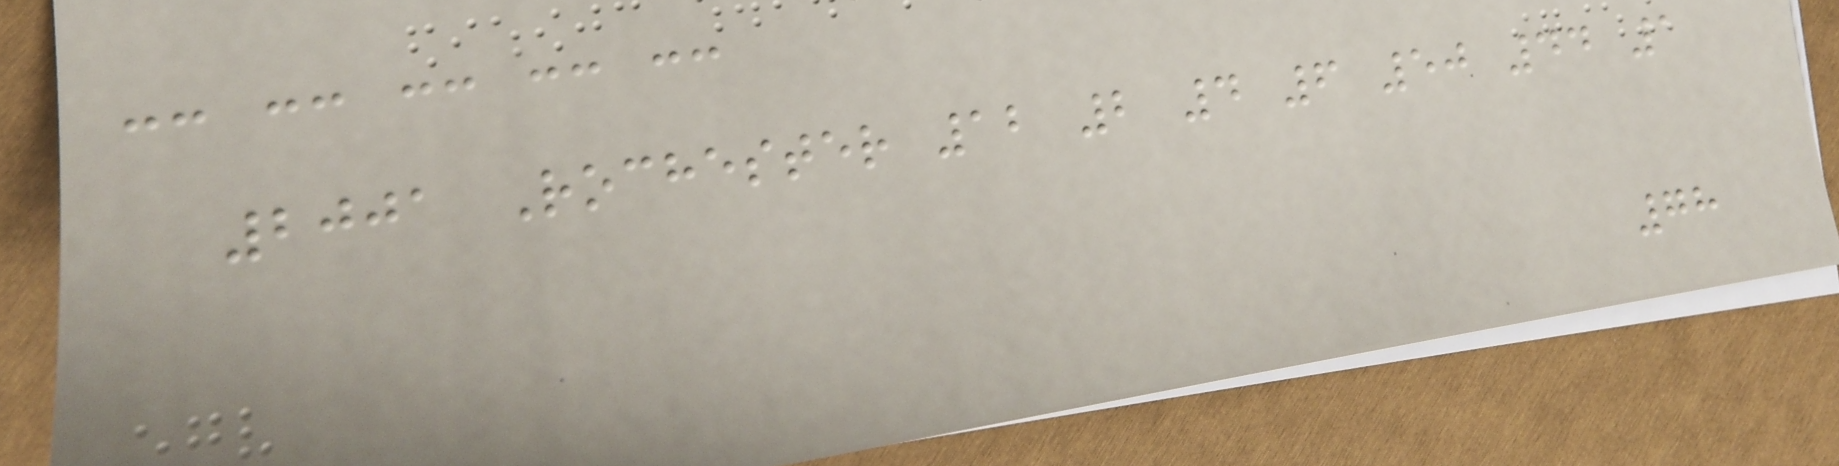-- -- -- -- --
2001 Rochester 12 2 4 6 50 44 1
78
